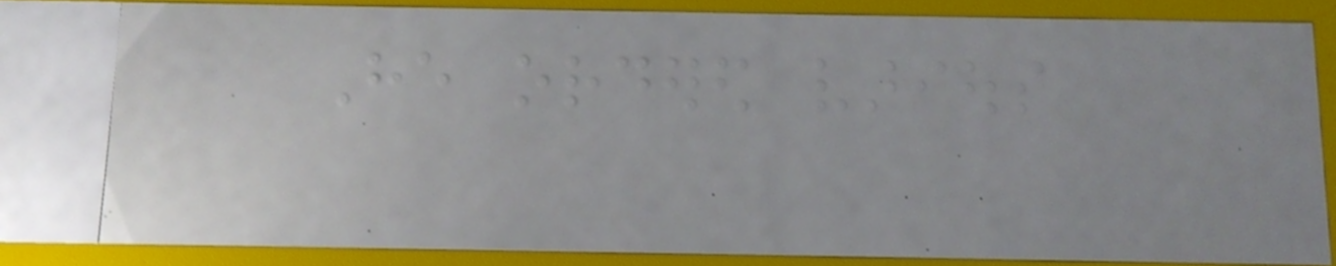He ordered various
